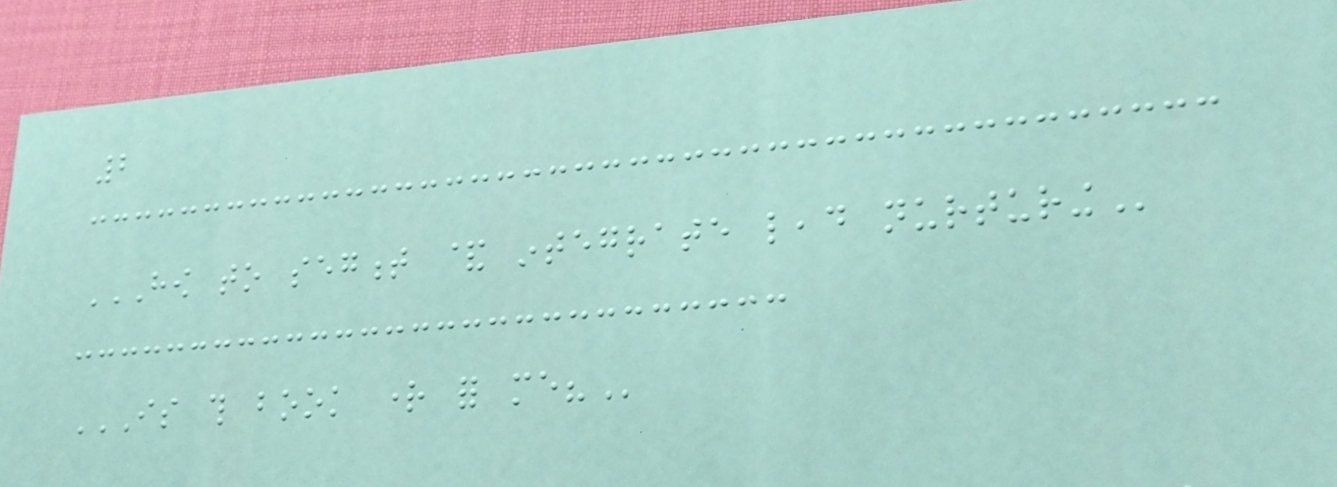2
HOW TO SEGMENT & INTEGRATE LEAD NURTURING
IS THIS BOOK RIGHT FOR ME?
